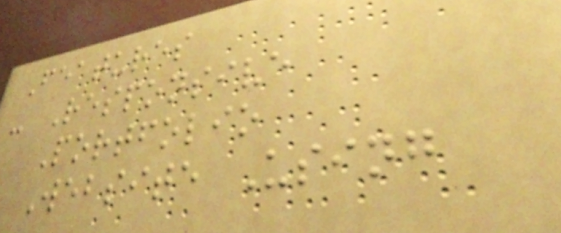Features
- Responsive
Portfolio
Website Using
